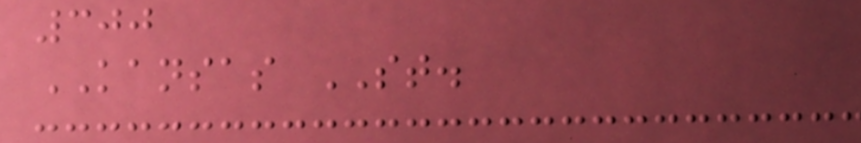300
KANSAS ST.
